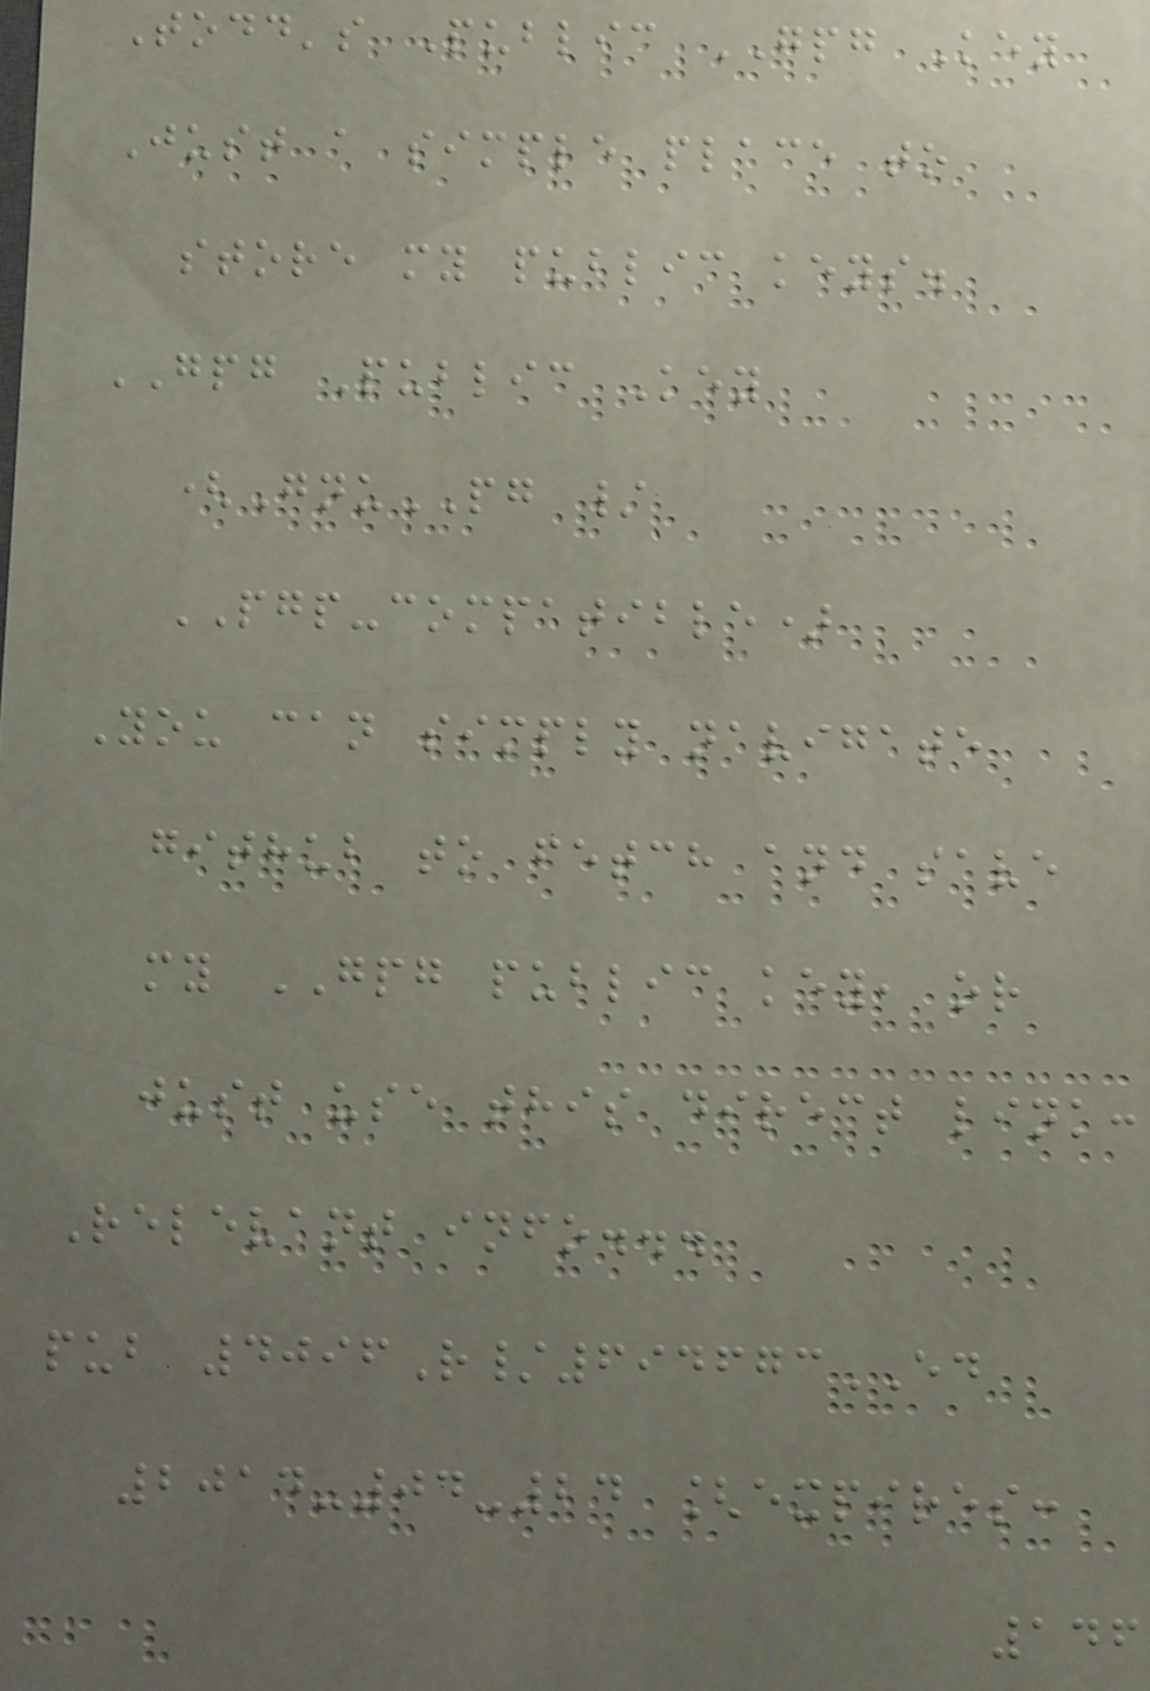Todd's Public GPG Key
Just a simple place to
store my public keys.
GPG Public Key
(GnuPG /
PGP-compatible)
You can simply navigate
github to fetch and save
my GPG public key, or
just use this direct link:
Relevant info...
pub 4096R/694673ED
2014-04-24 [expires:
146
